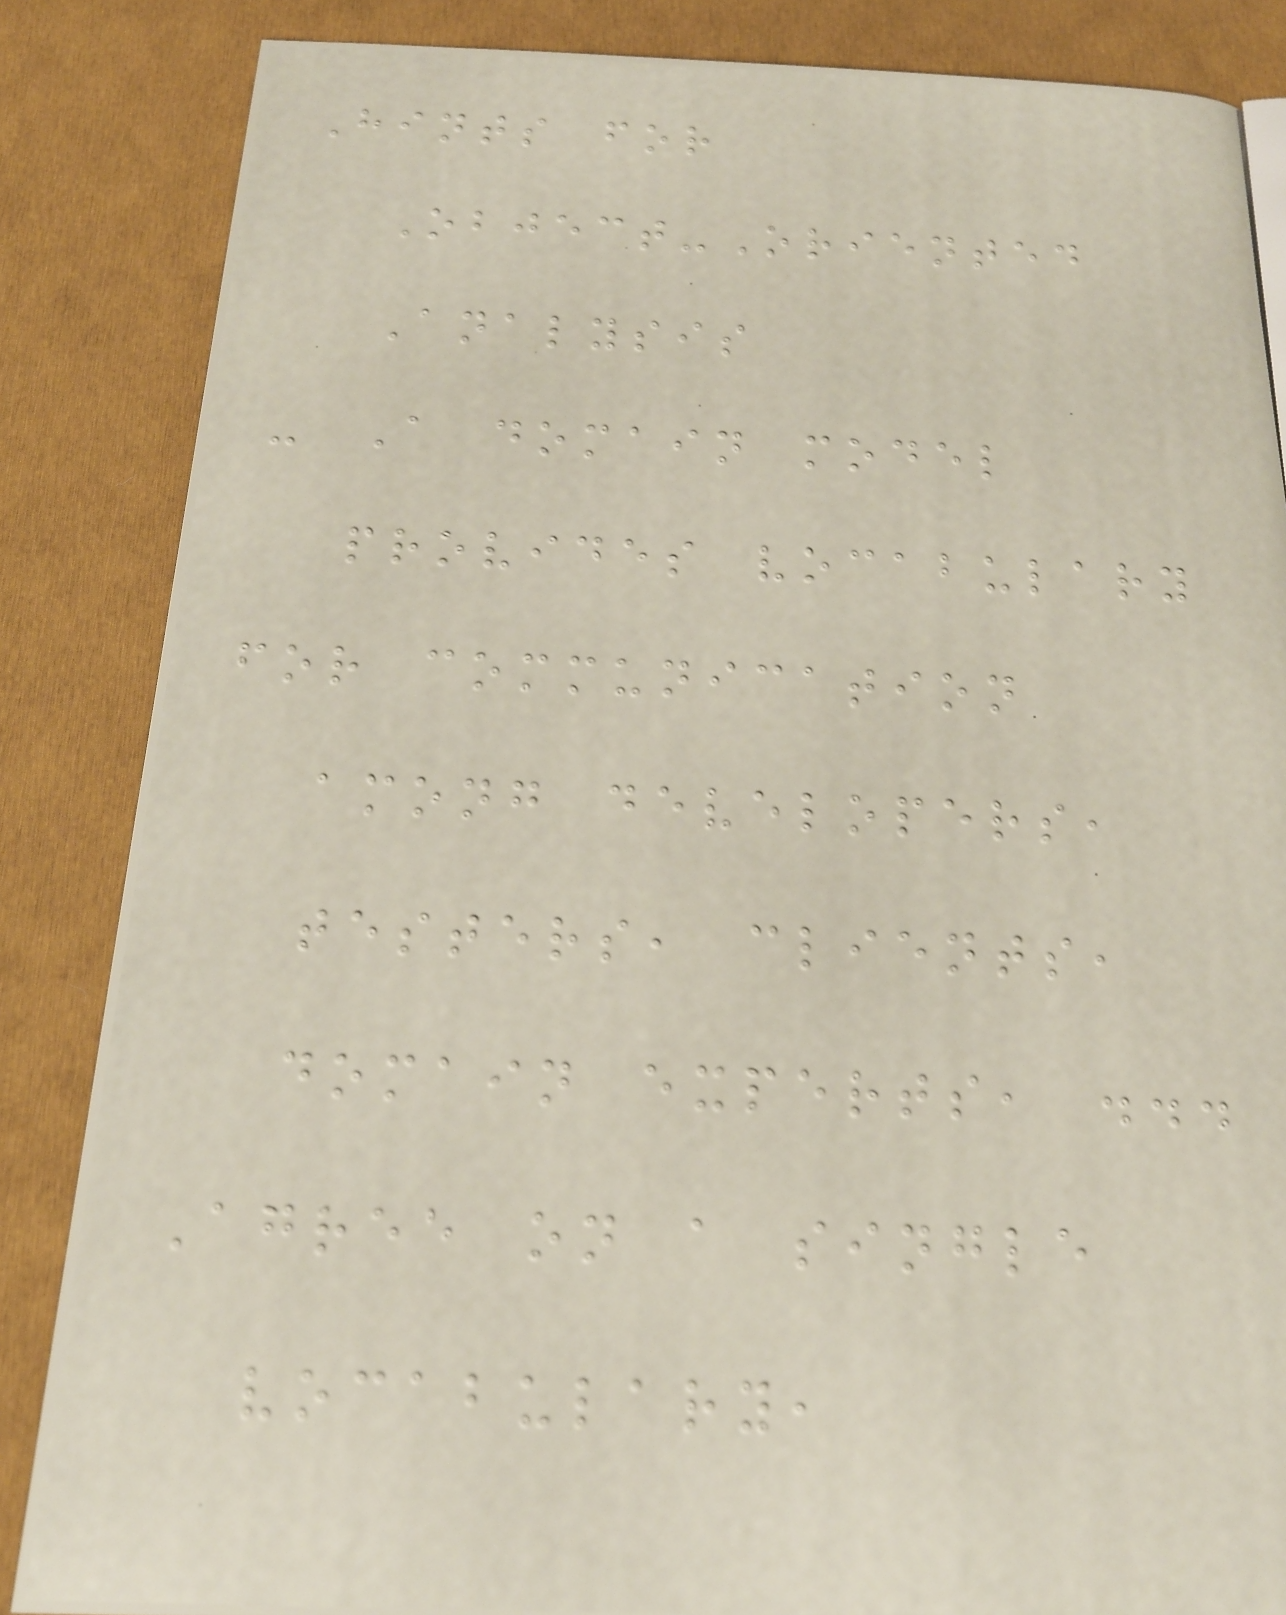Hints for
Object-Oriented
Analysis
- A domain model
provides vocabulary
for communication
among developers,
testers, clients,
domain experts, ...
Agree on a single
vocabulary,
